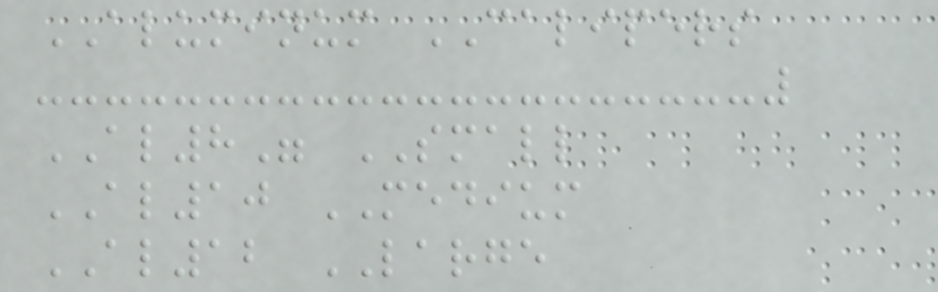ALUMINUM CALIPERS
AL8" SMALL
AL10 MEDIUM
AL12 LARGE
